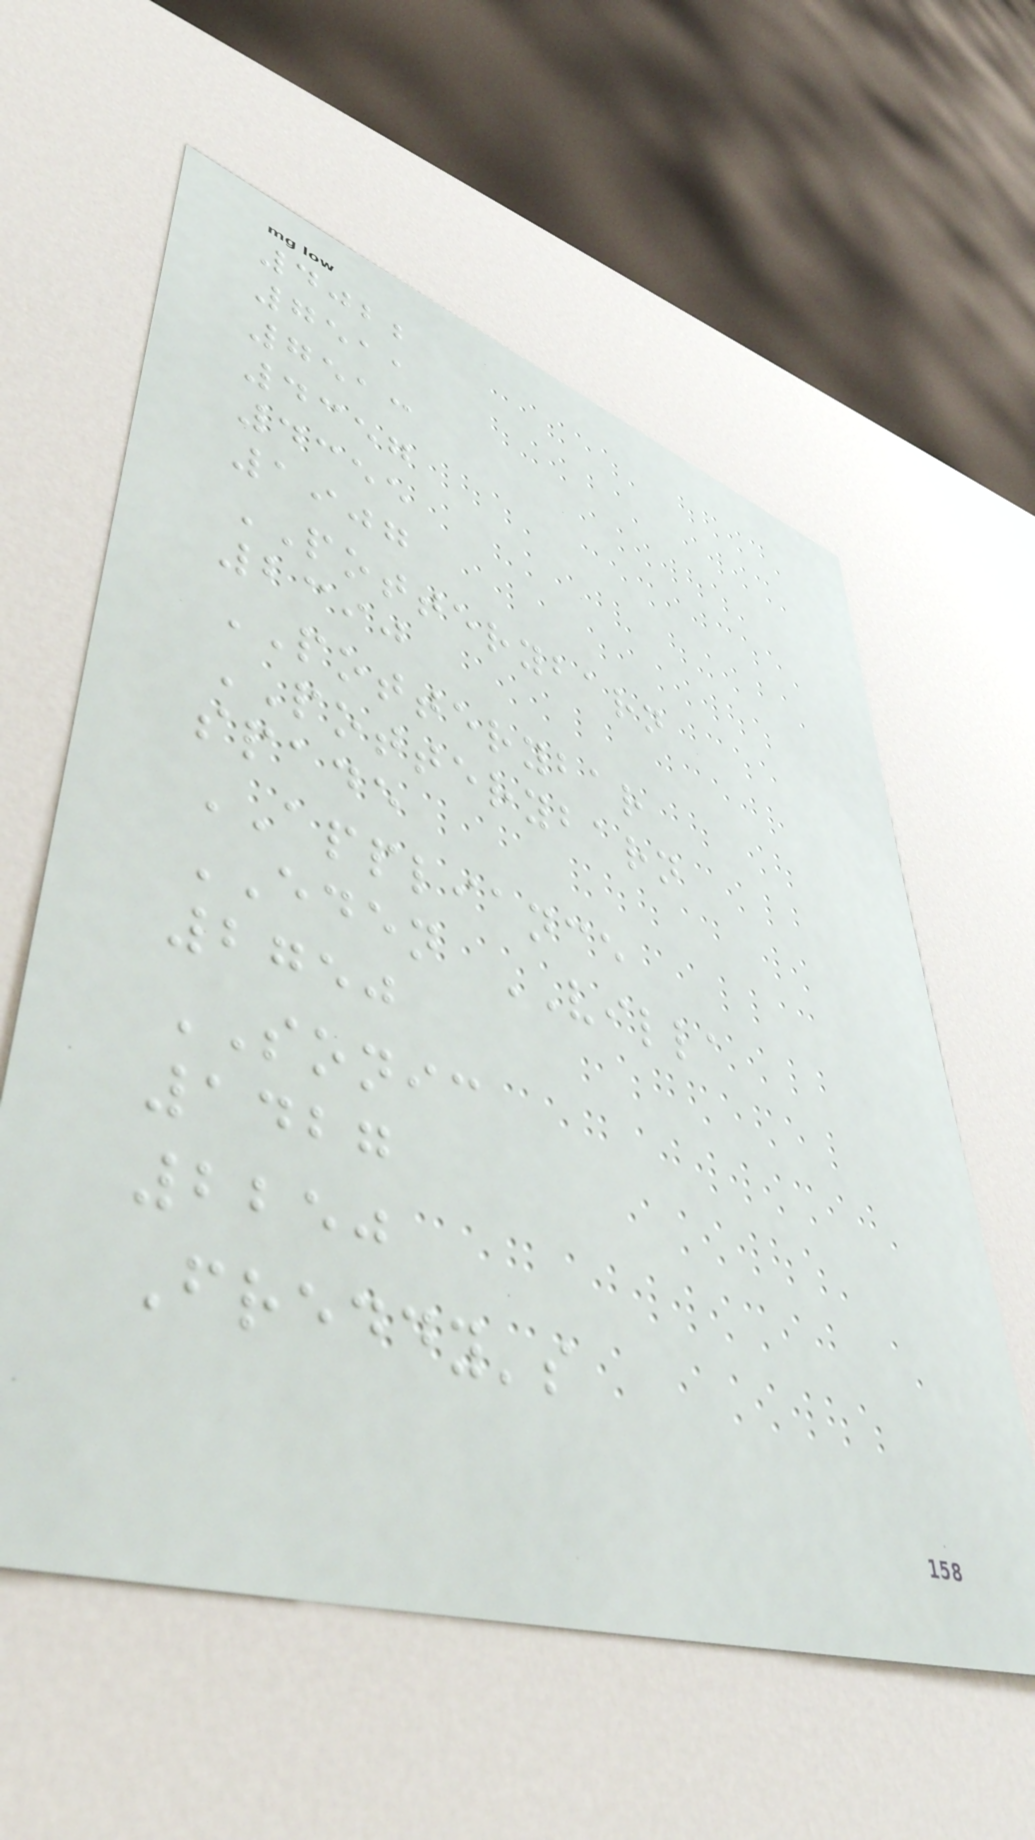4022
7511
7513
4357
4355
1907
POTTERYBARN
2390
POTTERYBAR
POTTERYBARN
spade
APPLIANCE
EDEN VILLA
2750
SONIC
1427
2250
Freddy's
